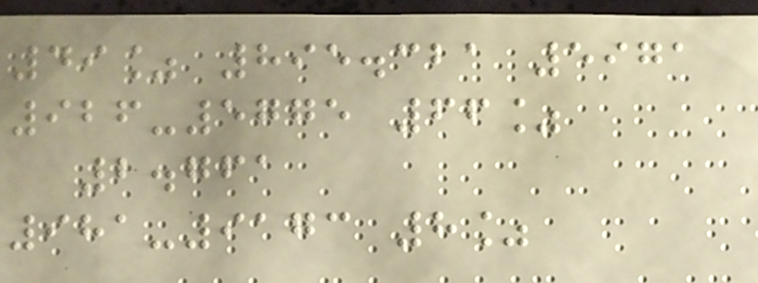49% 895.321 5971
926-5775 66%
2.761
981-9173 8%
